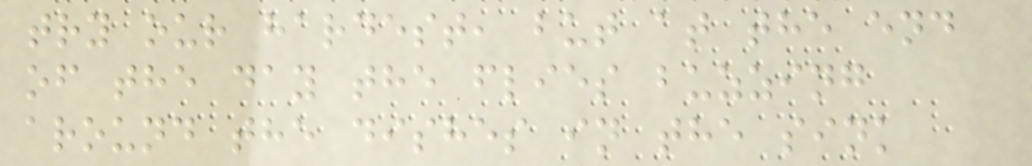try our hardest, but at the end
of the day the flies buzzing
around the dishes in the sink
